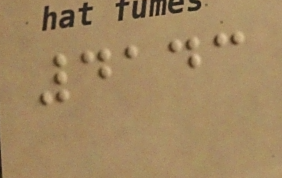4143
